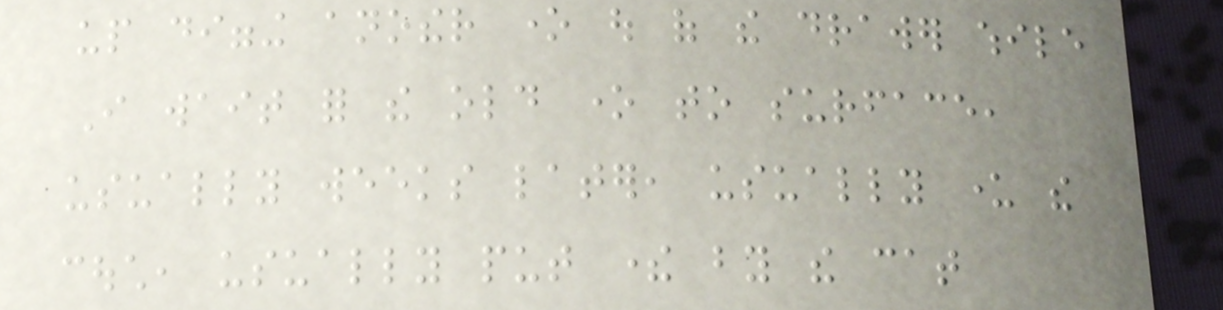up digging another one out of the drawer while
I wait for the old one to surface,
usually weeks later, usually under the
couch, usually put there by the cat
